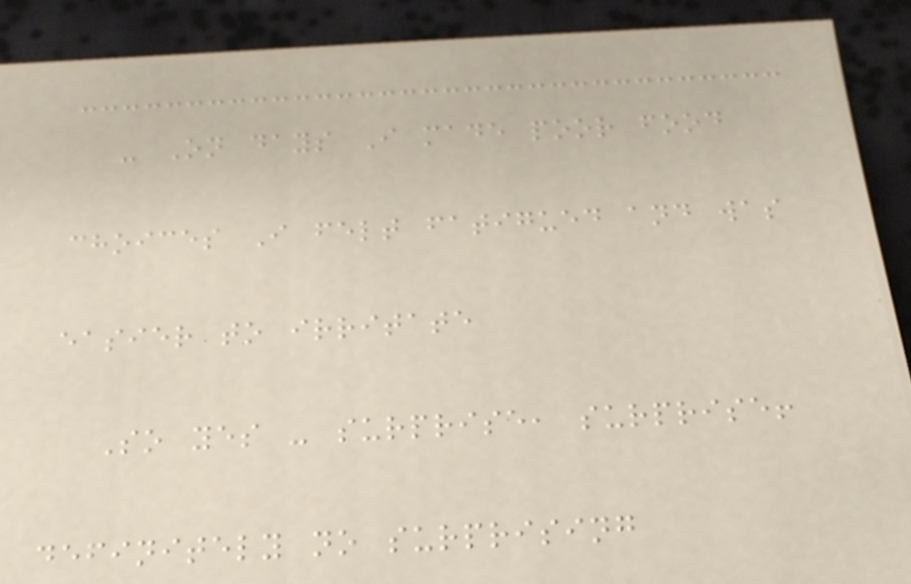- On days I made poor food
choices I felt fatigued and was
easier to irritate
So yes - surprise, surprise!
definitely no surprising
